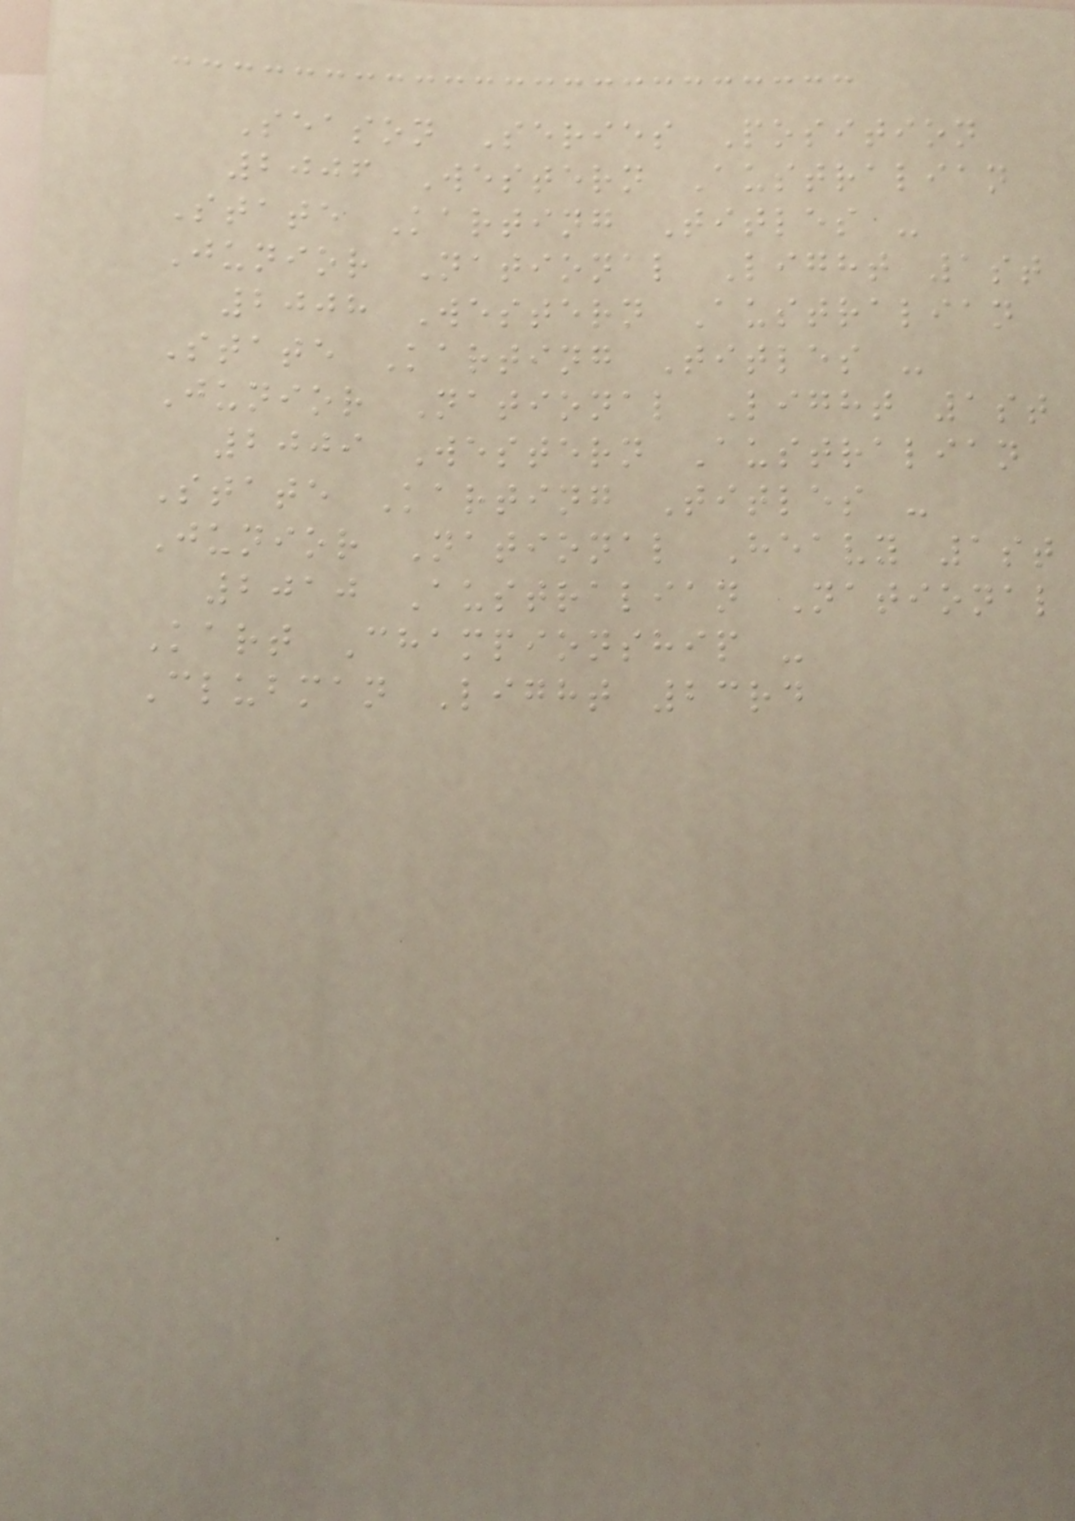Season Series Position
2006 Western Australian
State Karting Titles -
Junior National Light 1st
2008 Western Australian
State Karting Titles -
Junior National Light 1st
2009 Western Australian
State Karting Titles -
Junior National Heavy 1st
2010 Australian National
Kart Championship -
Clubman Light 23rd
